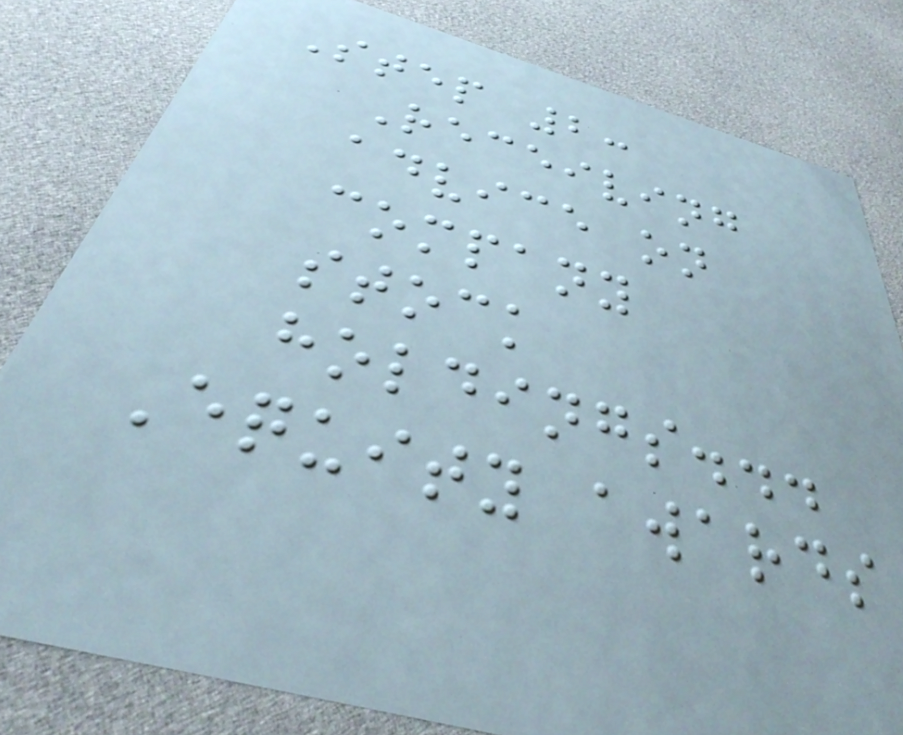Step 2:
Receiving
advice on
company
stock
holdings...
Equity awards
